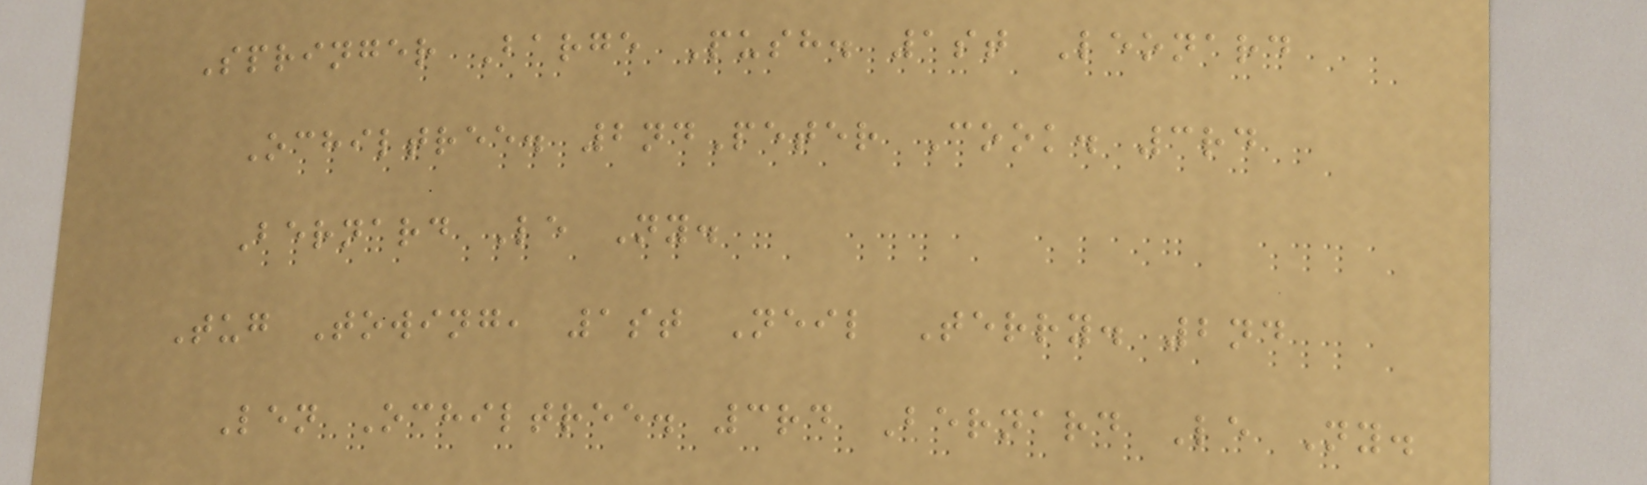Springer Barge Push. 1st Leonard
Ochiltree. 2ndPeter Cook. 3rd
Bernard Le Ny.
Tug Towing, 1st Neil Terry. 2nd
Len Ochiltree. 3rd Bernard Le Ny.
